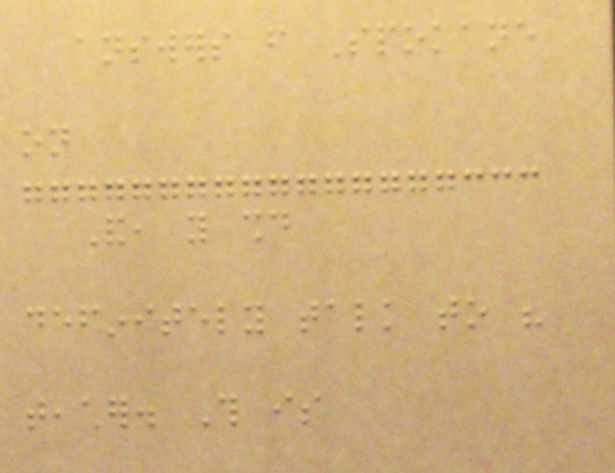answers from Spokane
on
And, you should
definitely talk to his
teacher. This is
